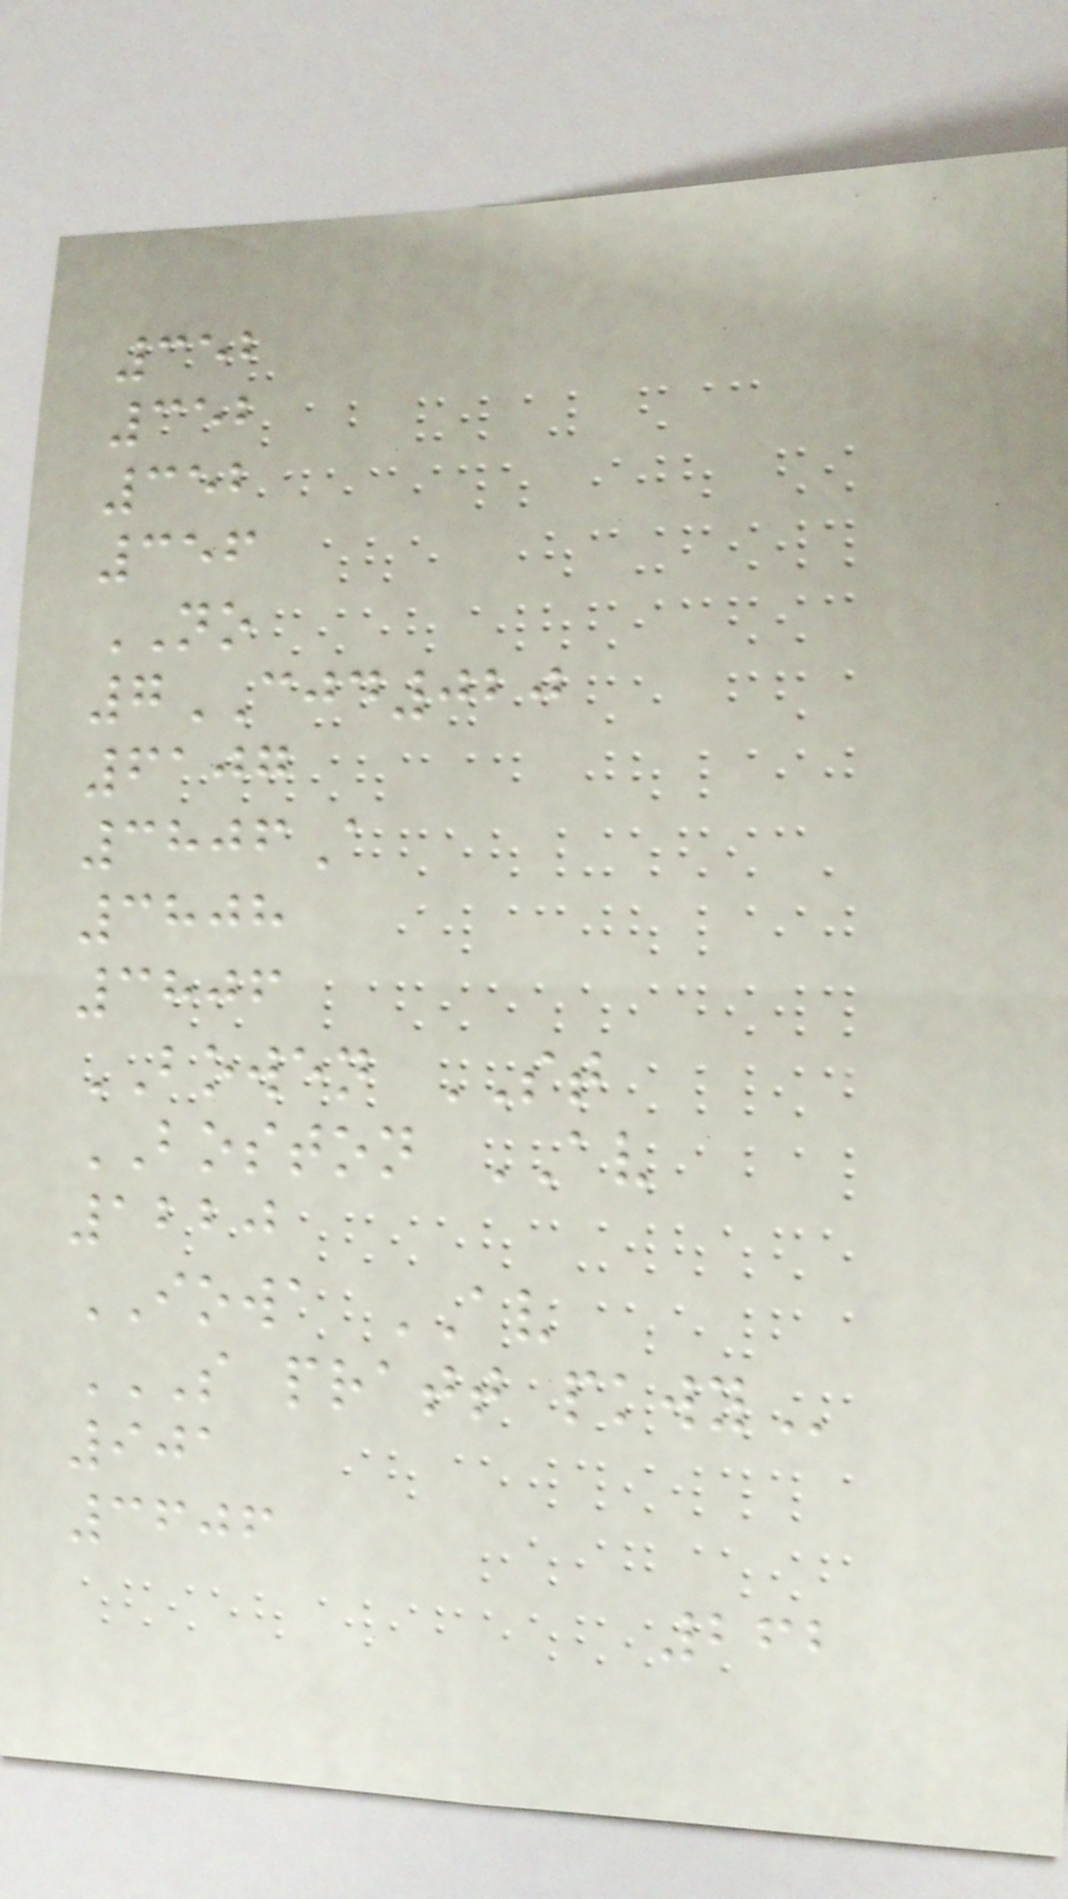352
352
352
356
NO
7CJD020
6107
3806A
3808
3806
BOWEN ST
BOSTON AV
1220
IOWA AV
S PRATT PKWY
901
3606
262
